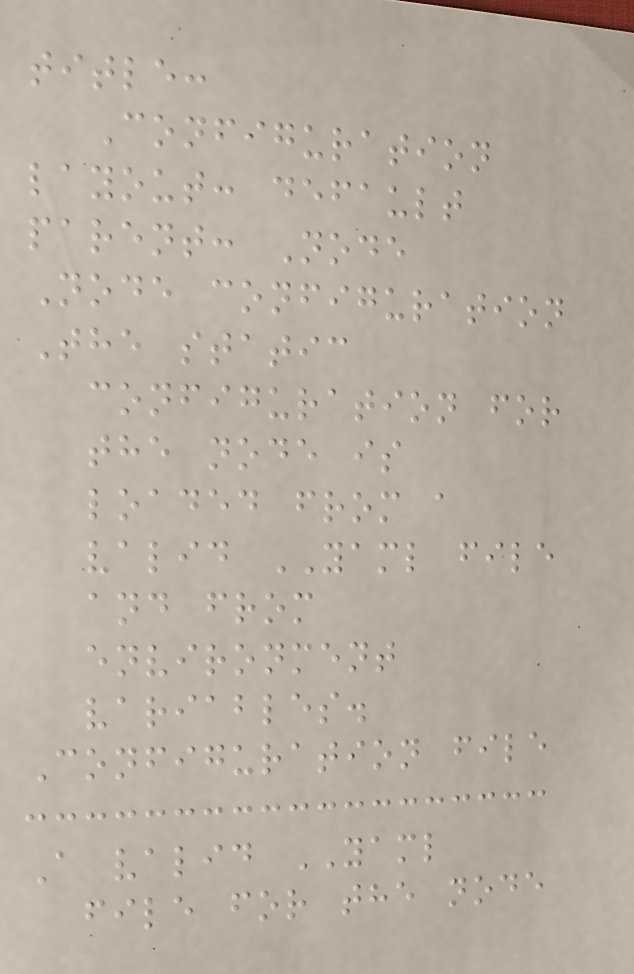title:
Configuration
layout: default
parent: Node
Node configuration
The static
configuration for
the node is
loaded from a
valid YAML file
and from
environment
variables.
Configuration file
A valid YAML
file for the node
